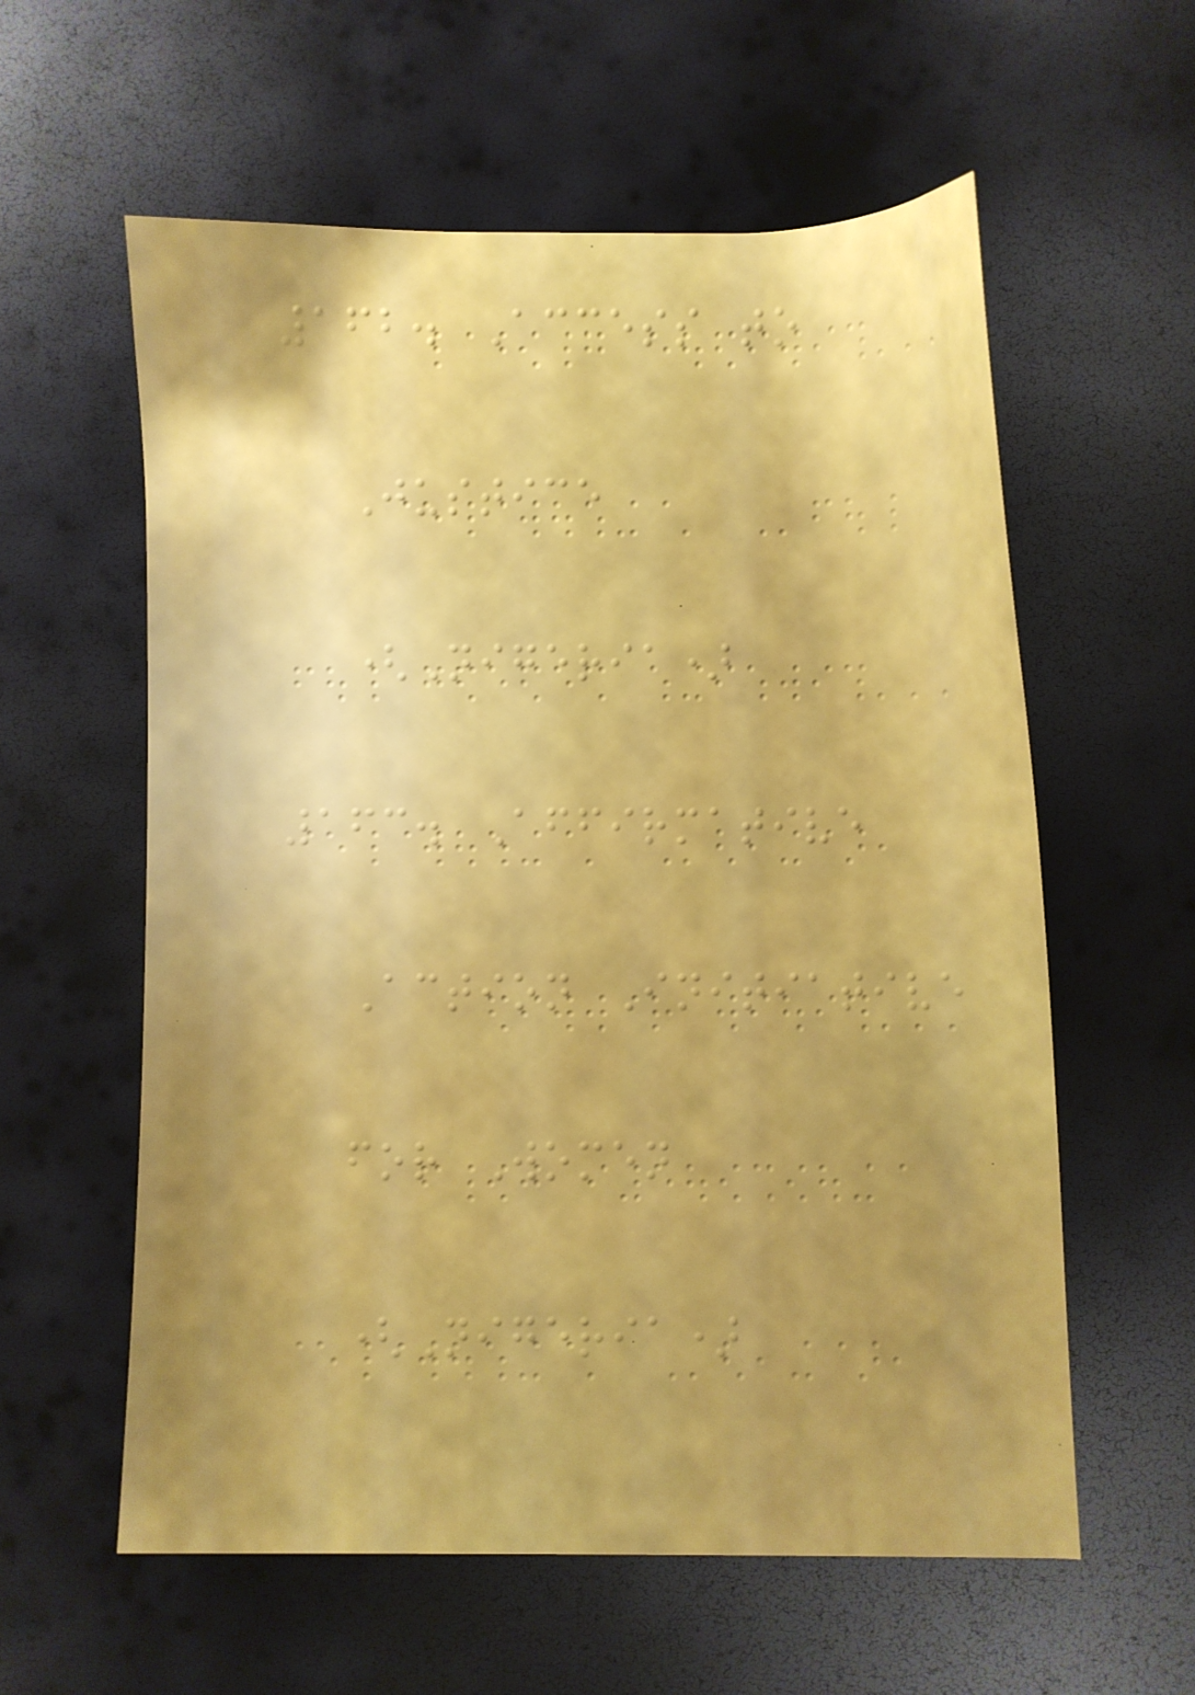162. Access to
Justice
(Nigeria)
163. Affirmative
Action Initiative
for Women
(Nigeria)
